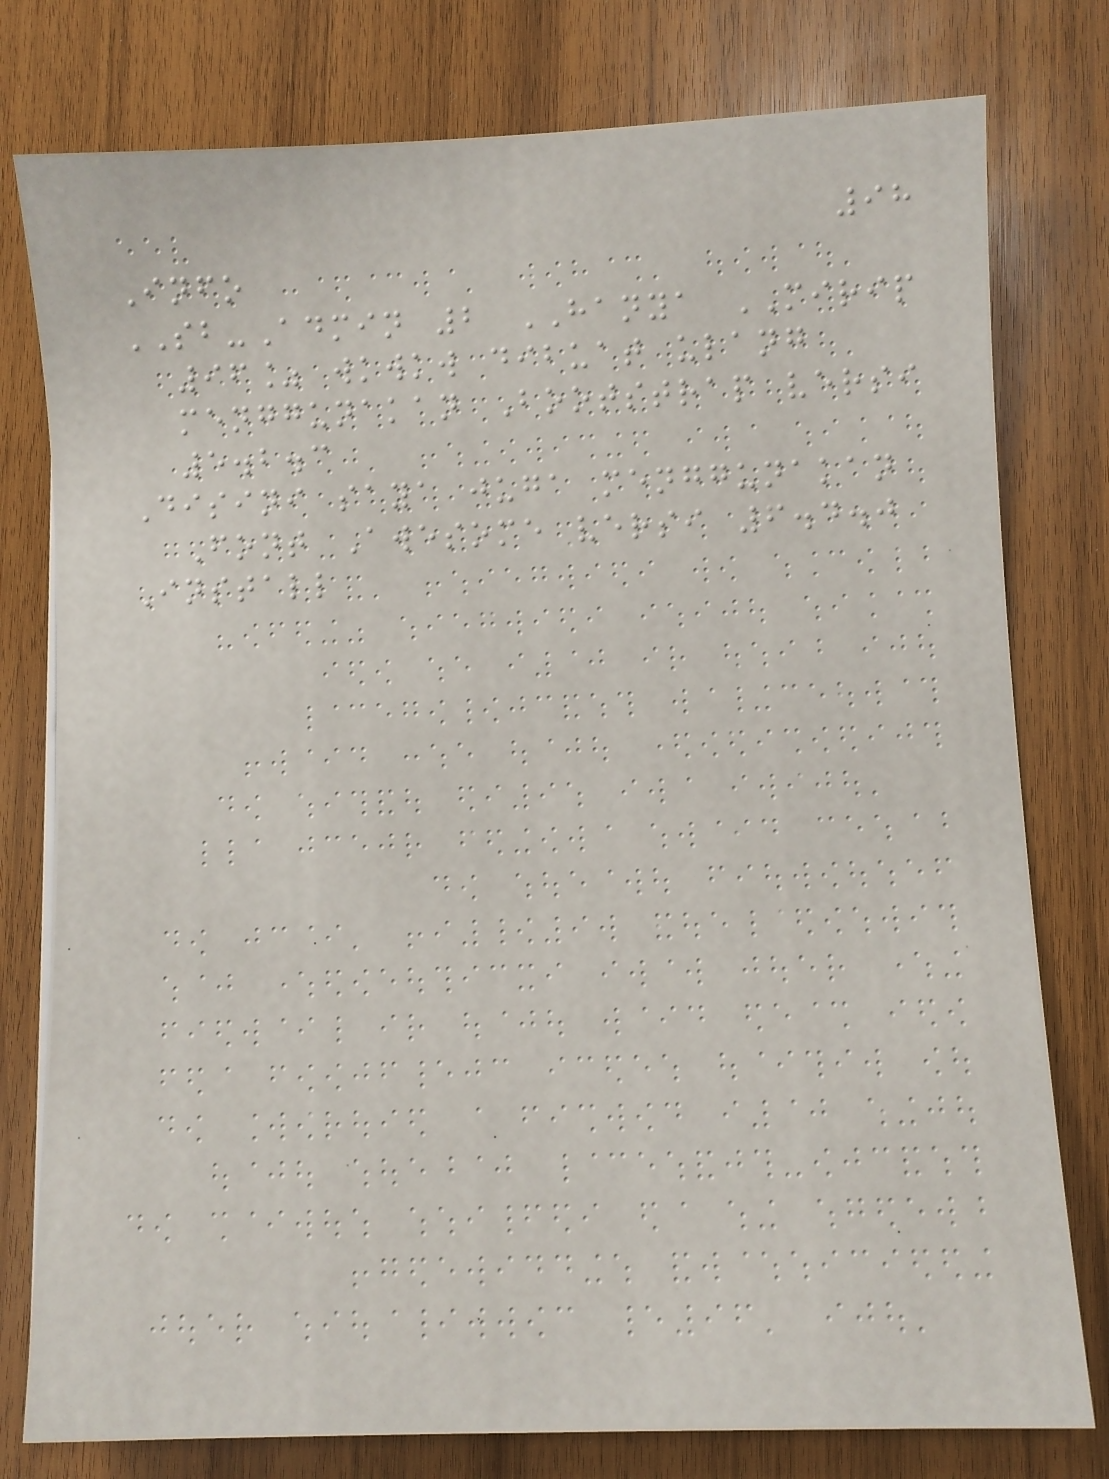98
Info
SB-Admin 2 HANYA MIRIP
96% wkwkw dibuat ulang
menggunakan Bootstrap versi
5.2.3
Disini saya juga menggunakan
Font Awesome versi 6.4.0
Install
